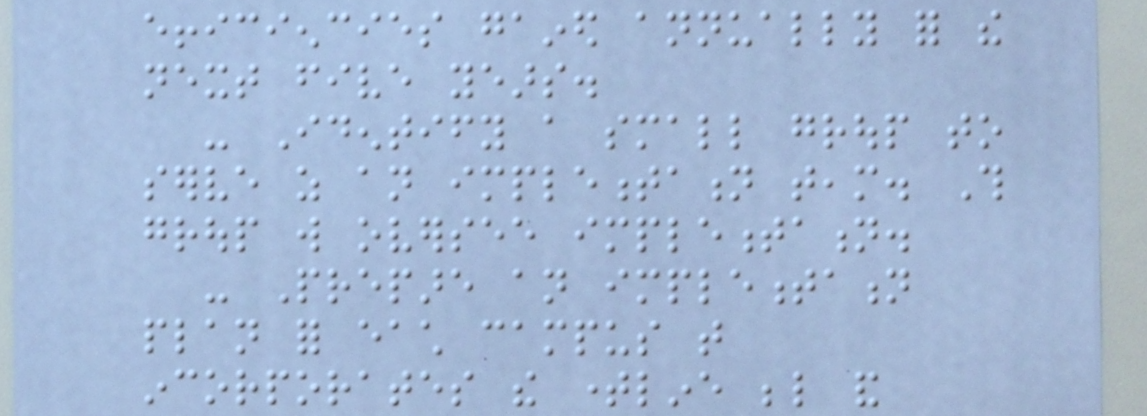efficiencies gained annually for the
next five years.
- Identify a small group to
serve as an implementation team. This
group will oversee implementation.
- Prepare an implementation
plan for each campus that
incorporates the timeline below and
